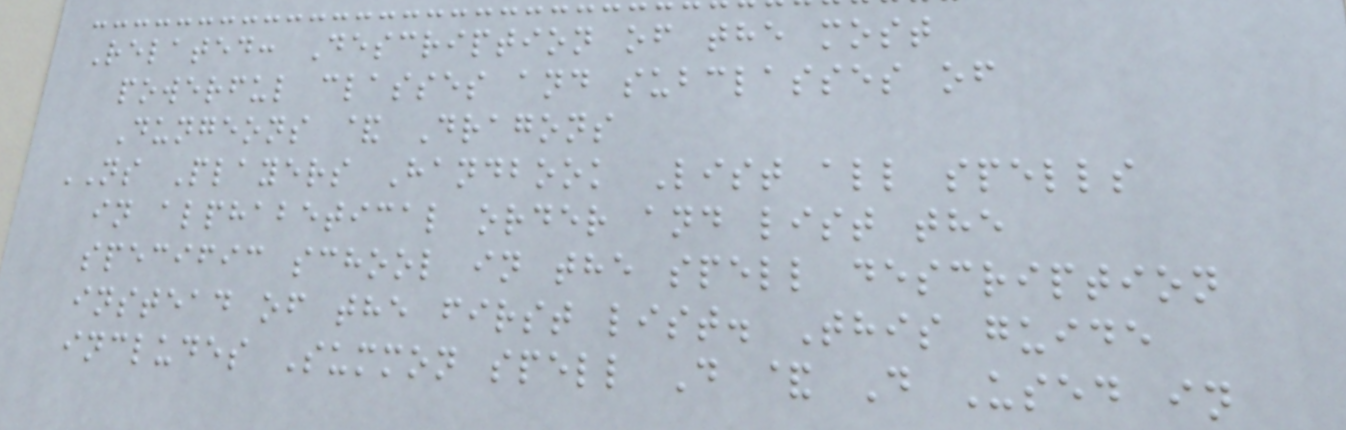Related: Description of the most
powerful classes and subclasses of
Dungeons & Dragons
NS Players Handbook List all spells
in alphabetical order and list the
specific school in the spell description
instead of the first list. This guide
includes Summon spell D & D Used in
